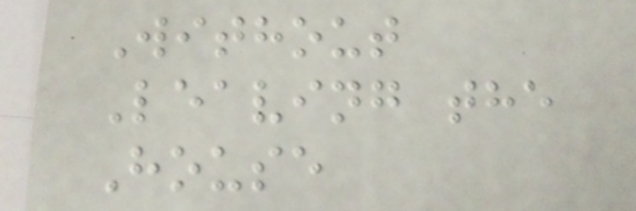Without
Leaving the
House
